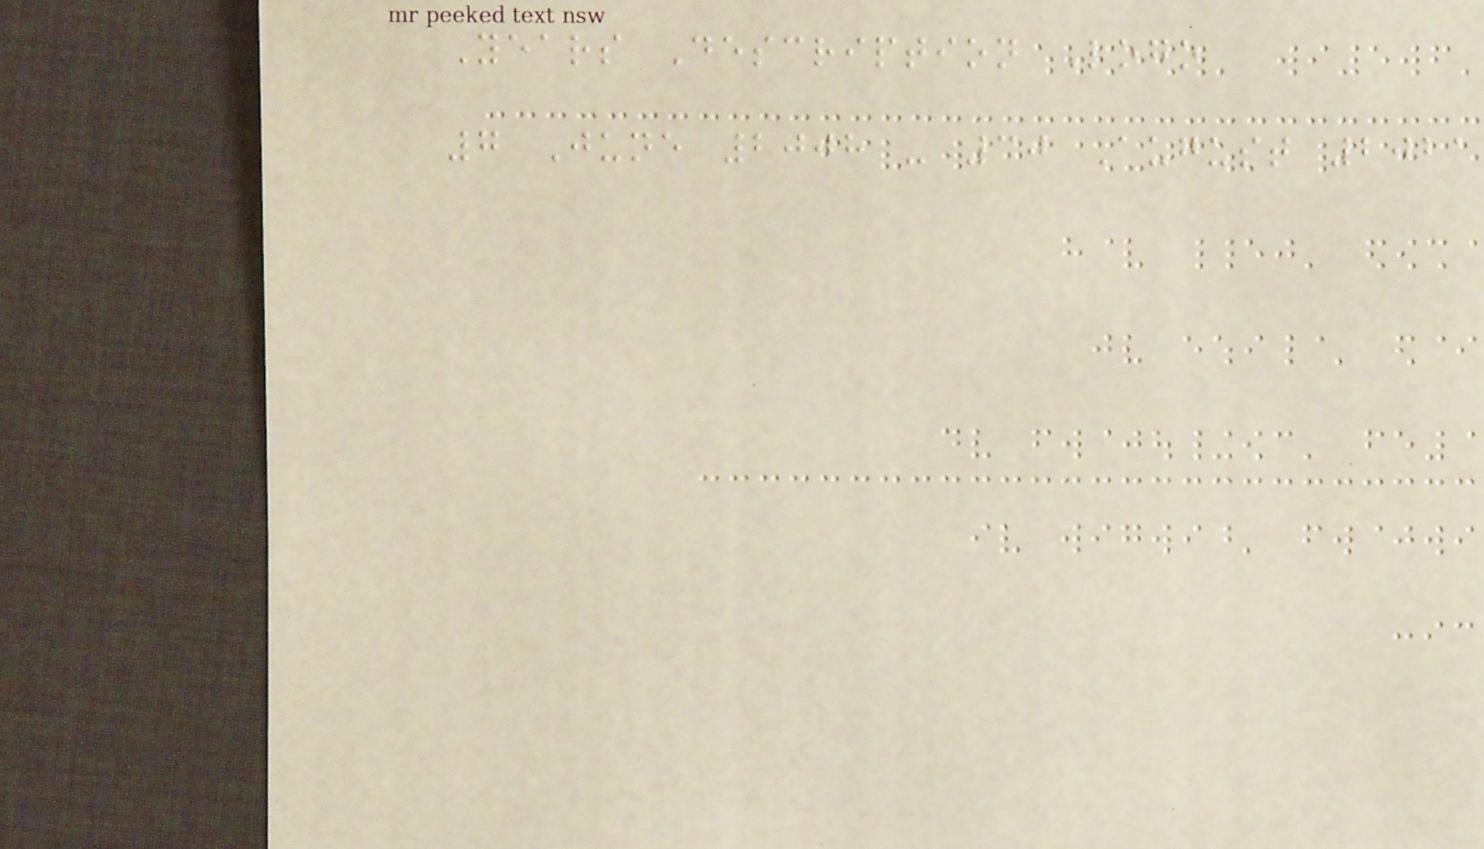Years Description Logo
7 June 2008 - 30 August 2021
